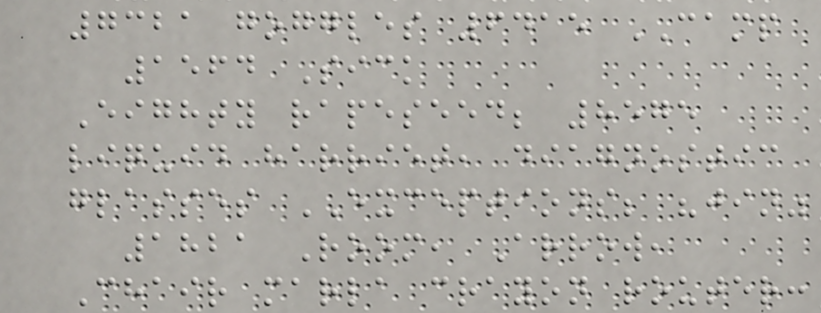7321 goggles 6415 CAMP
1564 Sick
Eighty rapeseed; 8575
liquid harriet, diagnostic
glasses EXCEPTIONS; "jin"
1821 Room, Arrow,
Chair marla crayon router:
